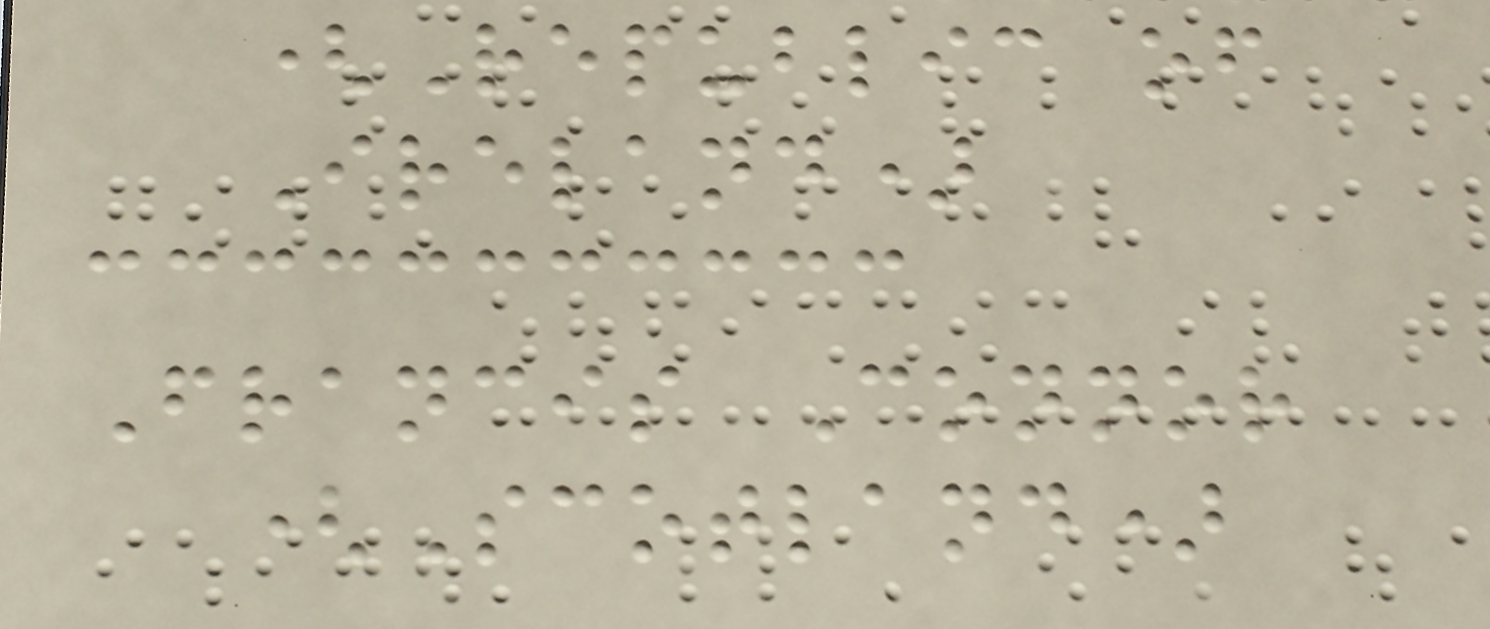(Republic of
Ireland)
Francis Connor
(Scotland)
